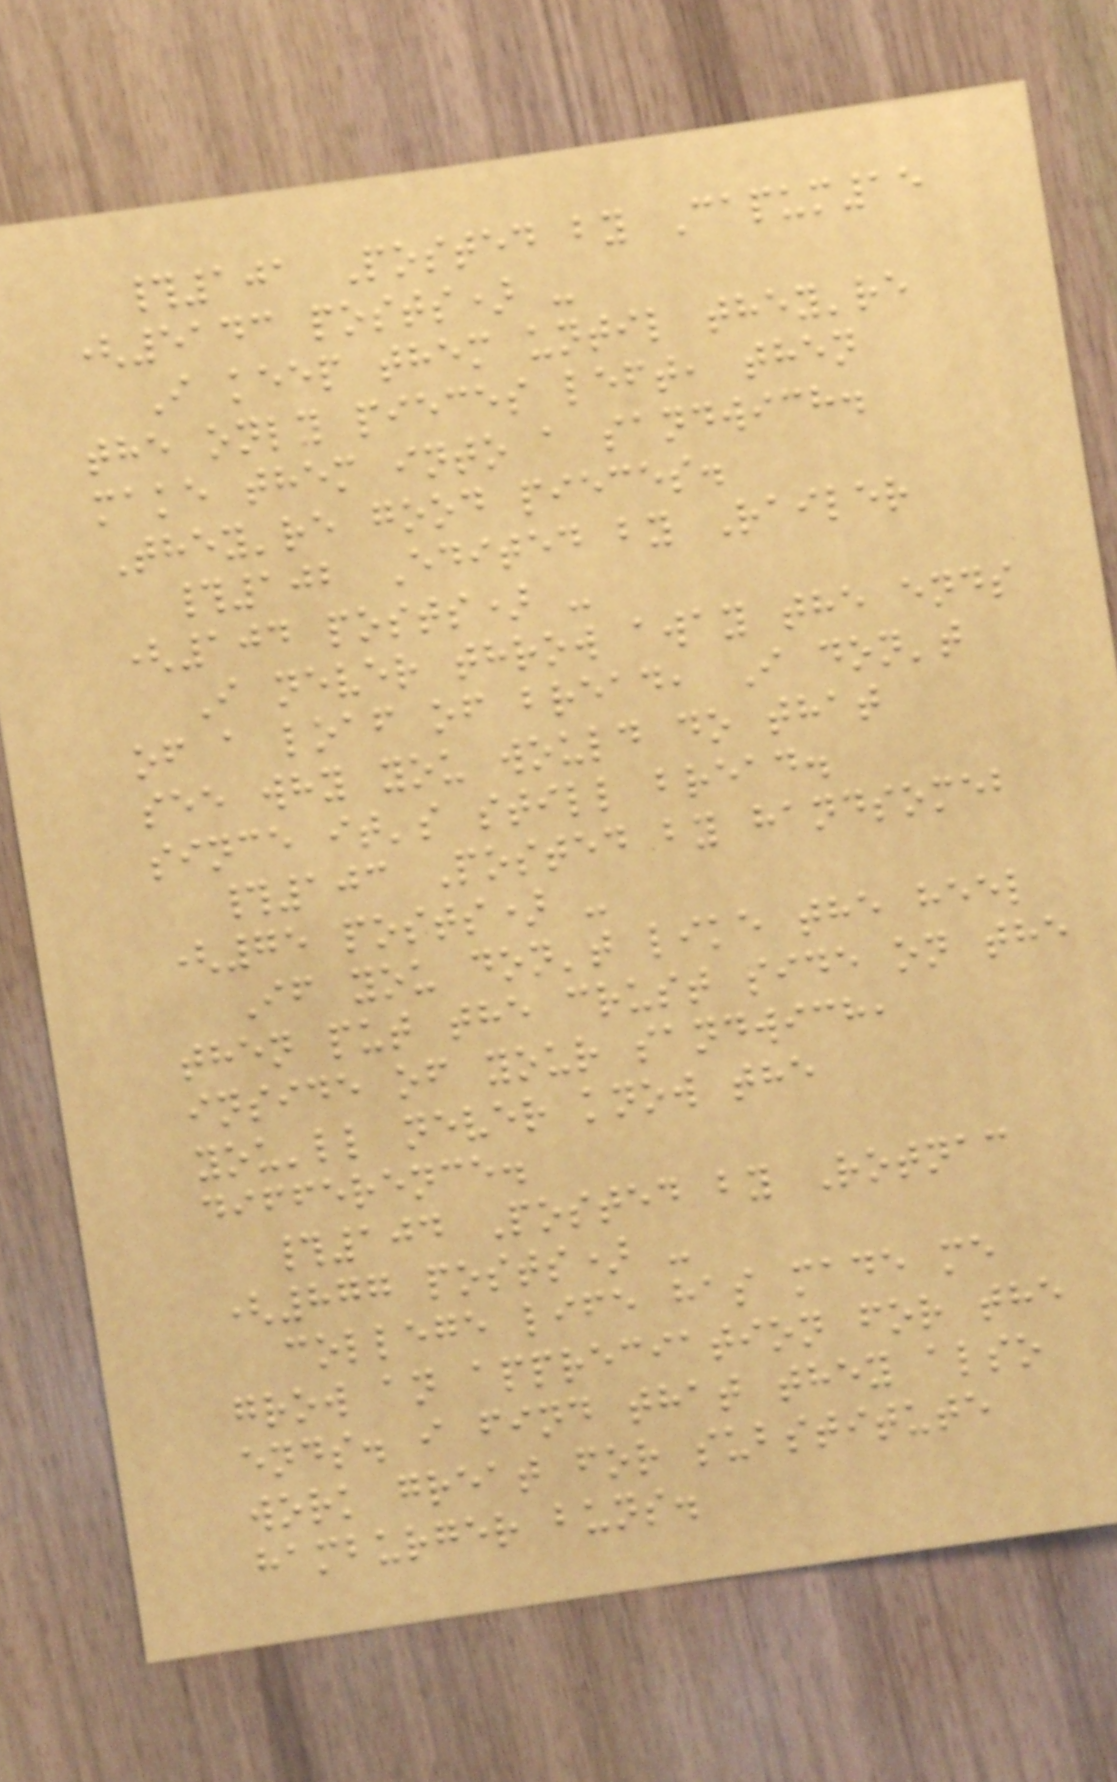#101 Posted by Capum15
(5143 posts) -
I keep them until they're
the only pieces left, then
make them into a sandwich.
They're good pieces.
#102 Edited by Railer
(104 posts) -
I never throw away the ends
of a loaf of bread, I don't
see why you would do that
since it's still bread.
#103 Posted by handsomeb
(75 posts) -
If you don't like the heel
then put the crust side on the
inside of your sandwich,
you'll never know the
difference.
#104 Posted by Rotnac
(877 posts) -
college life has made me
grow an appreciation for the
ends. i find that they also
work great for substitute
hamburger buns.
